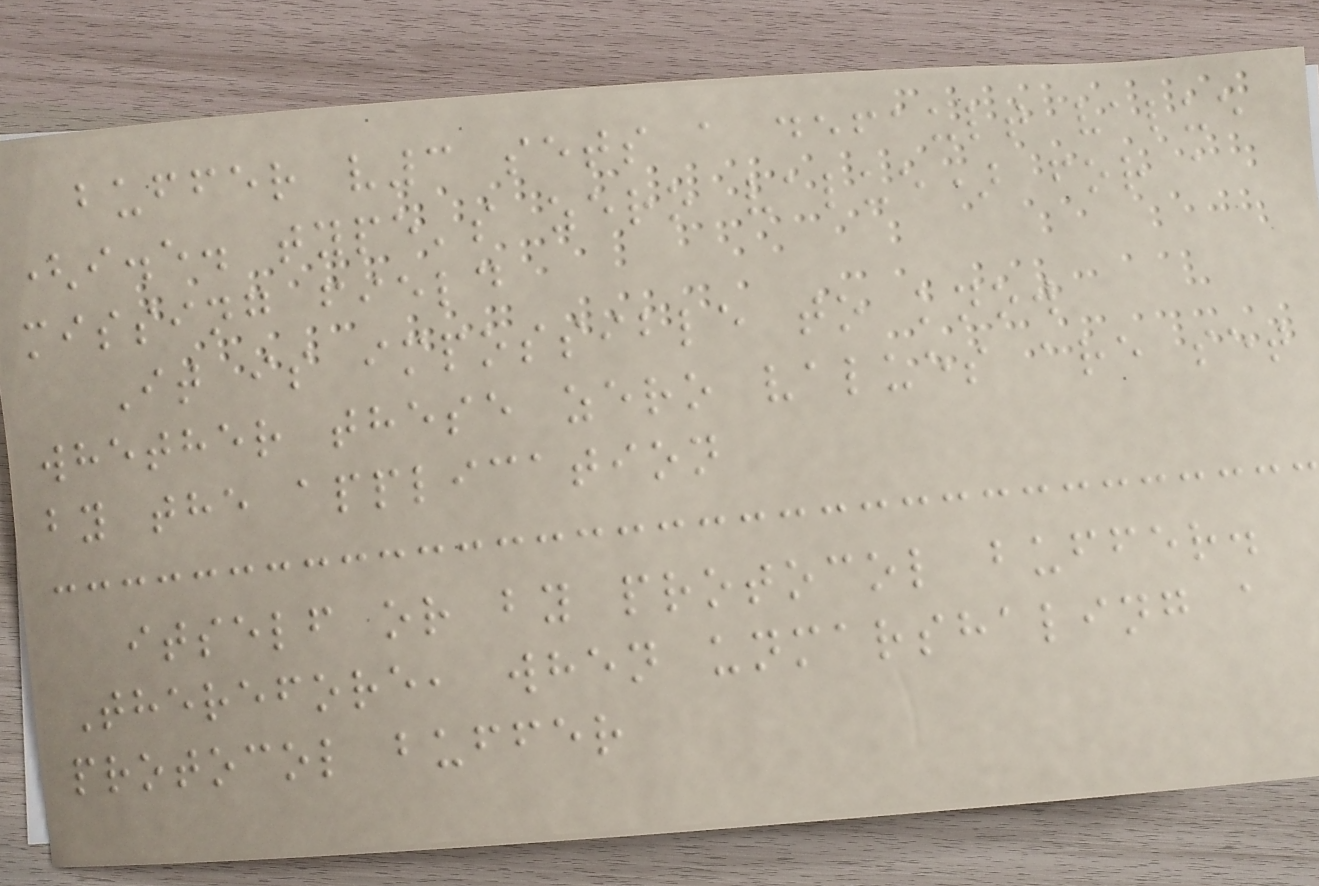buffer v3 sets a default value
(i.e. type's zero value) for a
missing field
It is impossible to know
whether these zero values are set
by the application
itself or by protocol buffer.
Therefore, when unmarshaling a
protocol buffer
